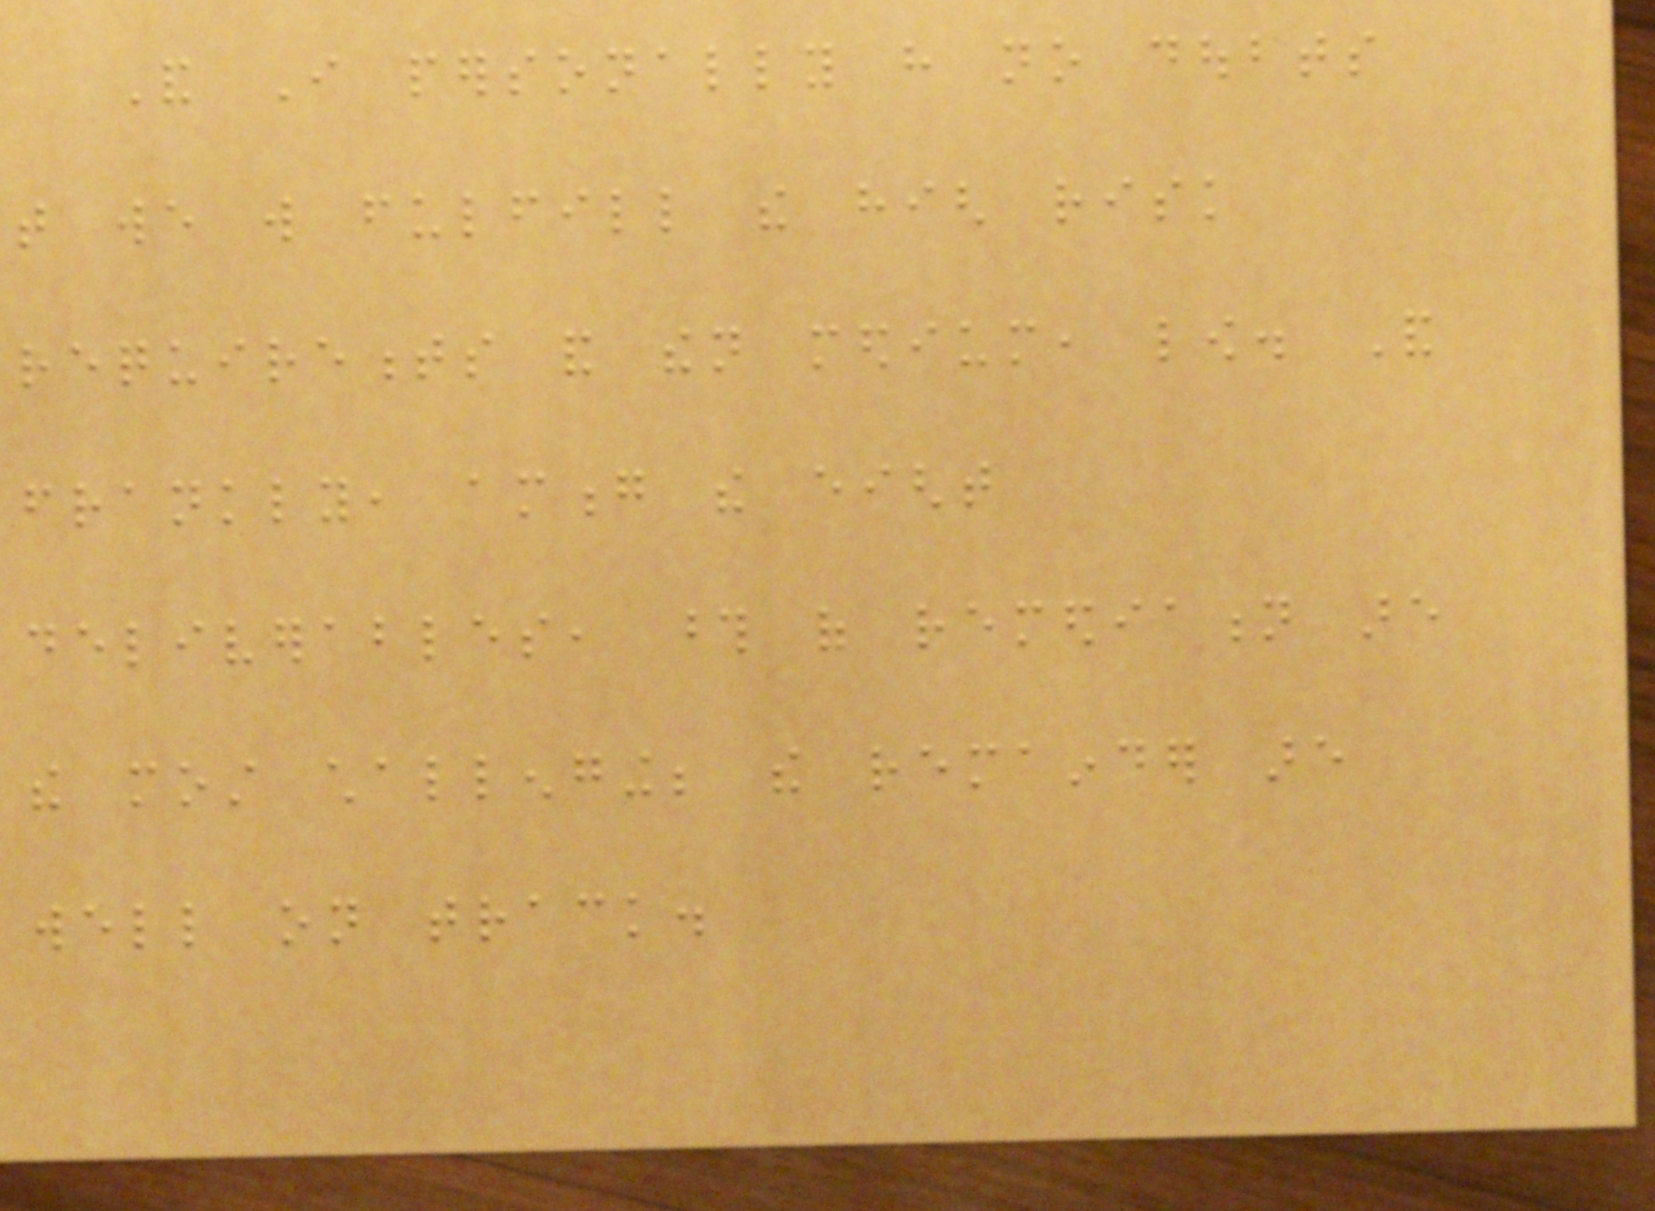And I personally have no doubts
that we will fulfill the high risk
requirements and then medium, low. And
frankly, among the eight
deliverables, those of remediation are
the most challenging; the remainder are
well on track.
